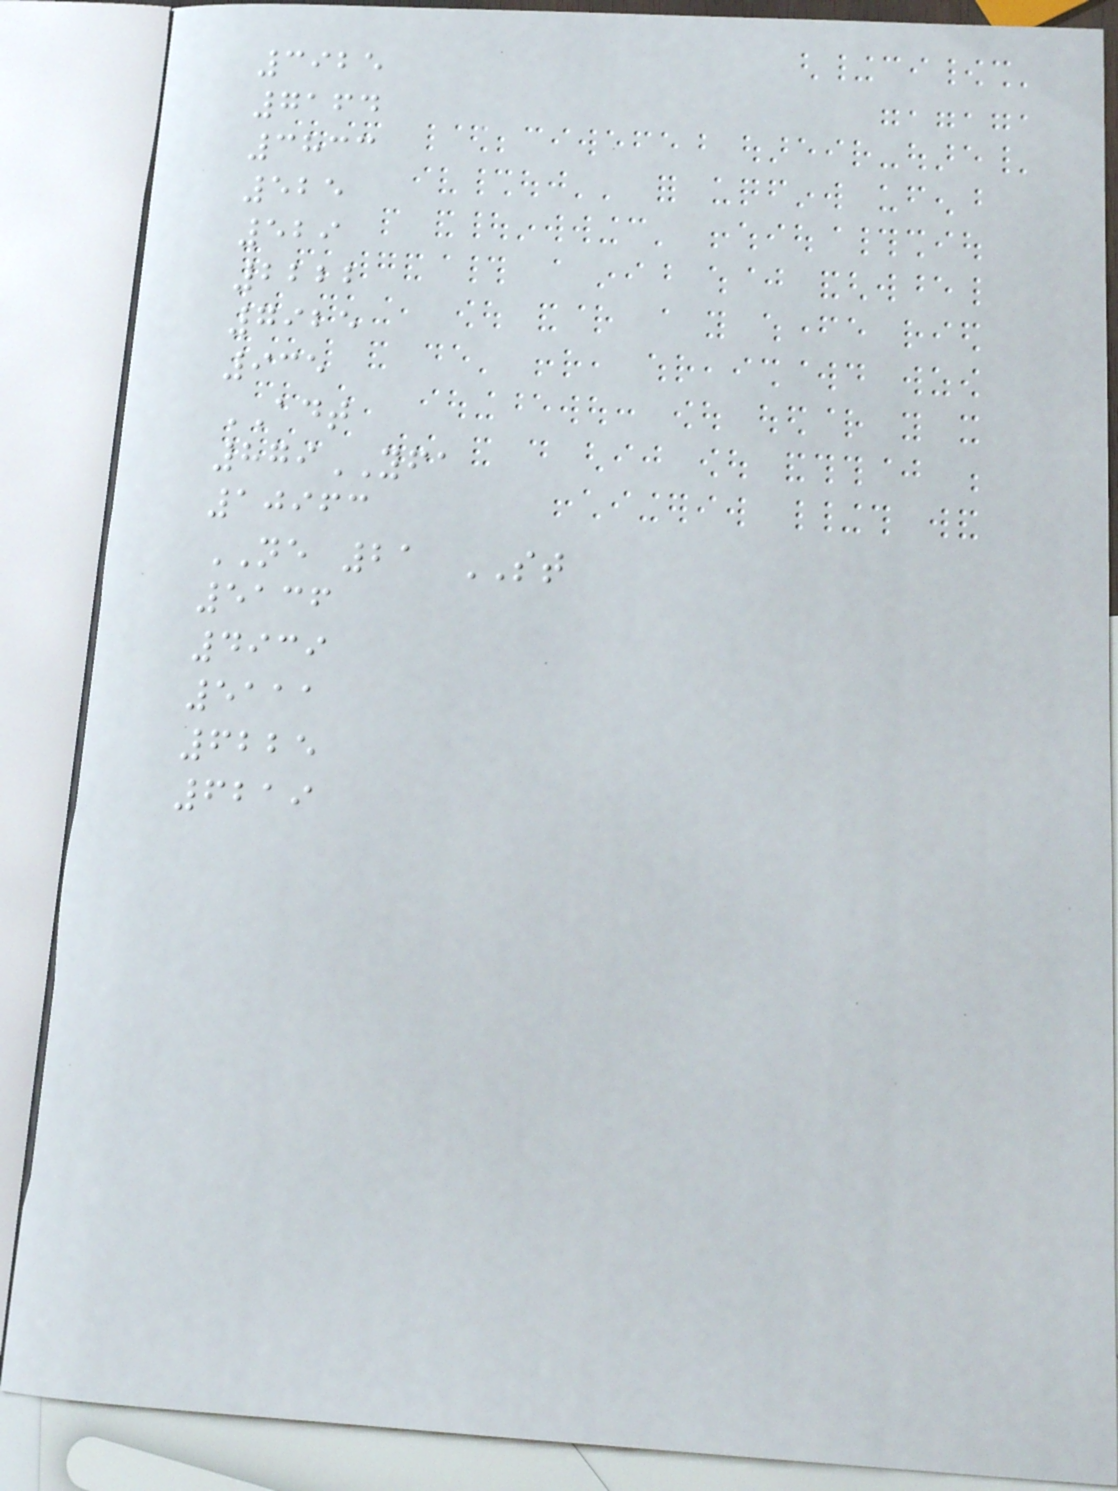3925
7164
3833
525
529
2222
7925
935
ADT
879YFA
10963
NE 21 ST
5136
4939
5111
6225
6219
